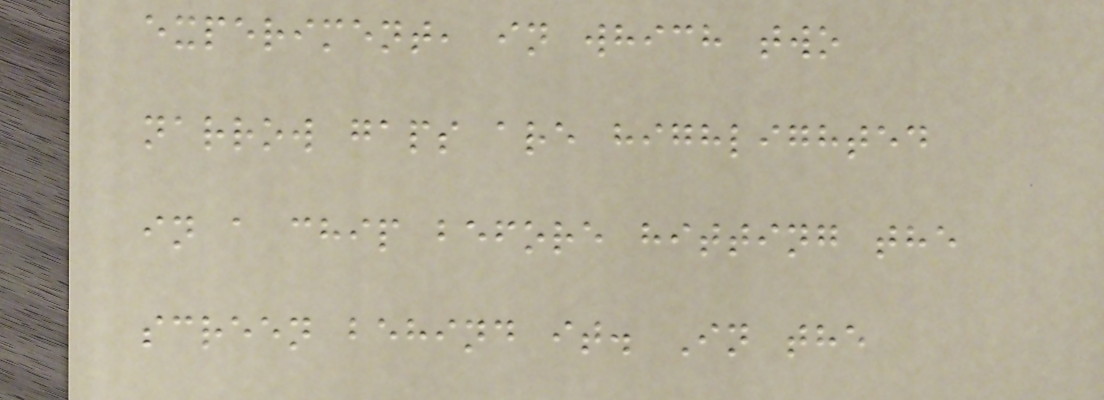experiment, in which two
narrow gaps are highlighted
in a chip before hitting the
screen behind it. In the
